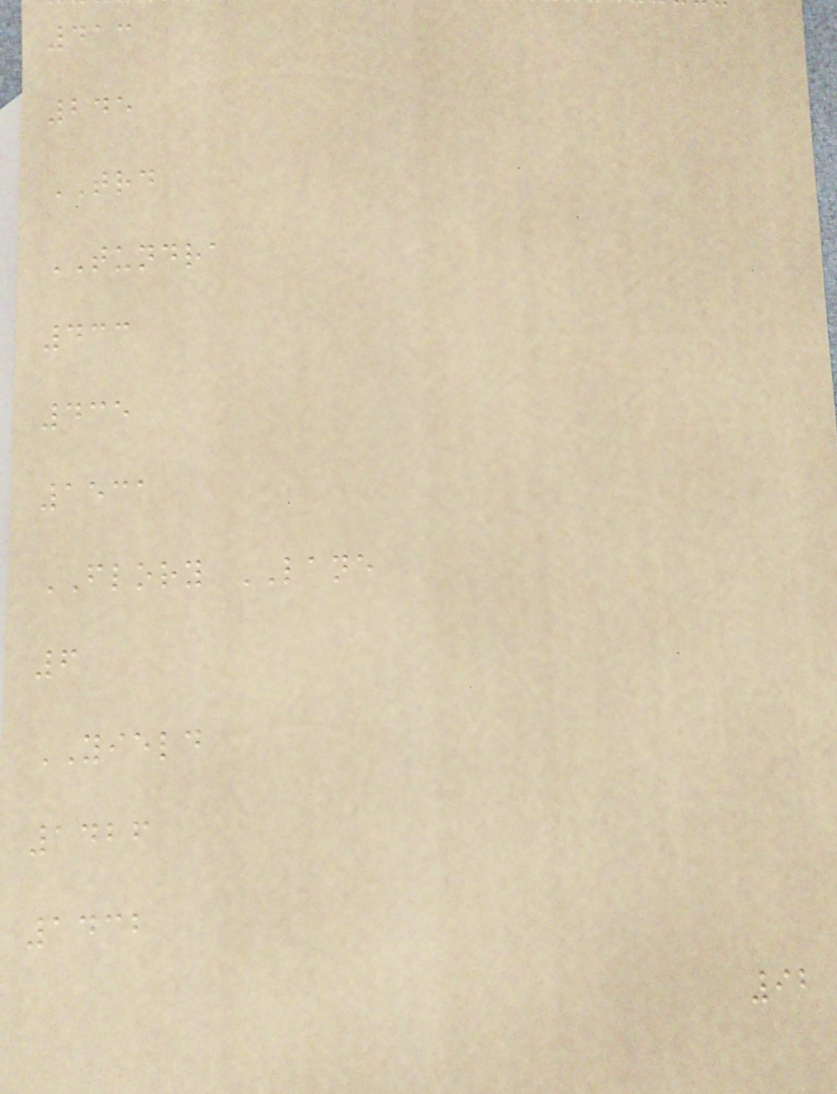413
245
TRD
TUNDRA
433
435
1531
FLORY LANE
6
YIELD
1426
1432
92
